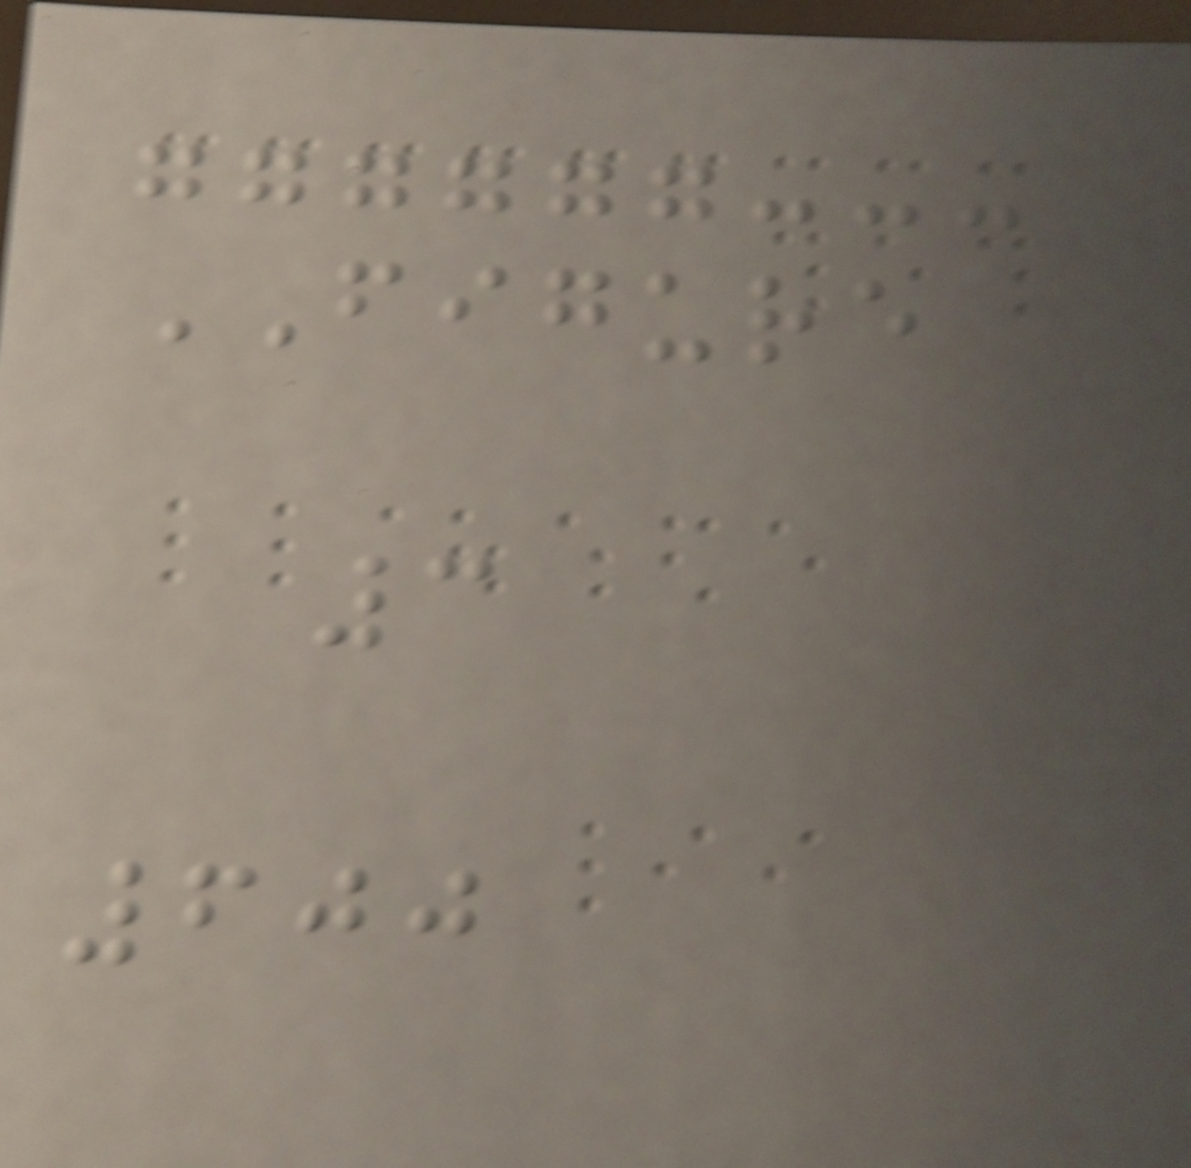FIGURE
3
600
